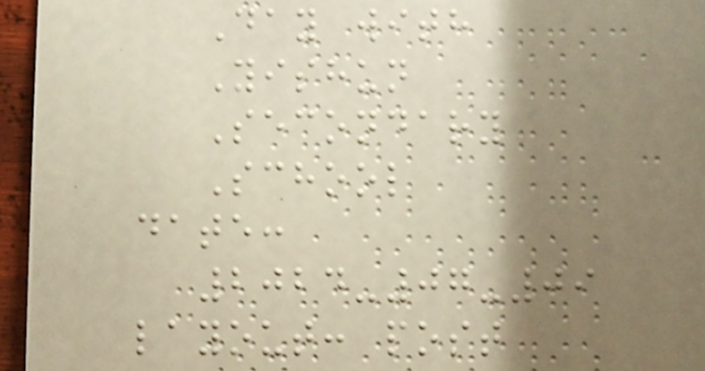Day with
Yishun
Secondary
School
date:
2024-07-09
layout: post
